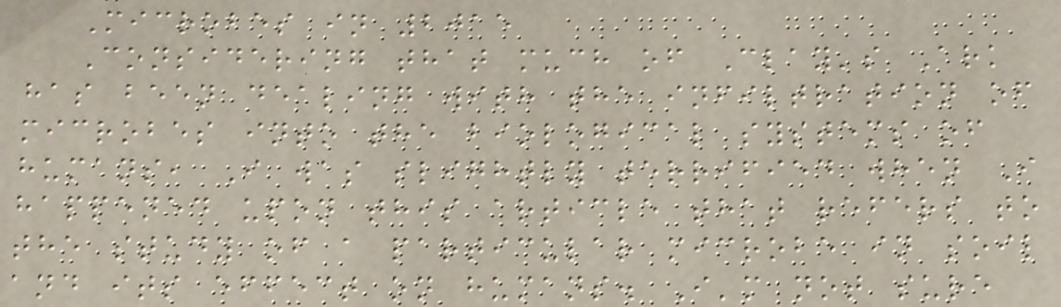Microbes in 2015
Considering that much of Clay's Ark
has been dealing with the infiltration of
microbes into the biological systems of
humans, I was slightly terrified when I
happened upon this article that refers to
the study of a particular microbe in soil
and its effect on humans. I'm not sure
